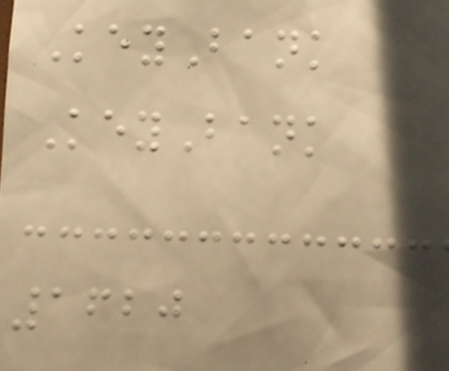KeyBank
KeyBank
1620
